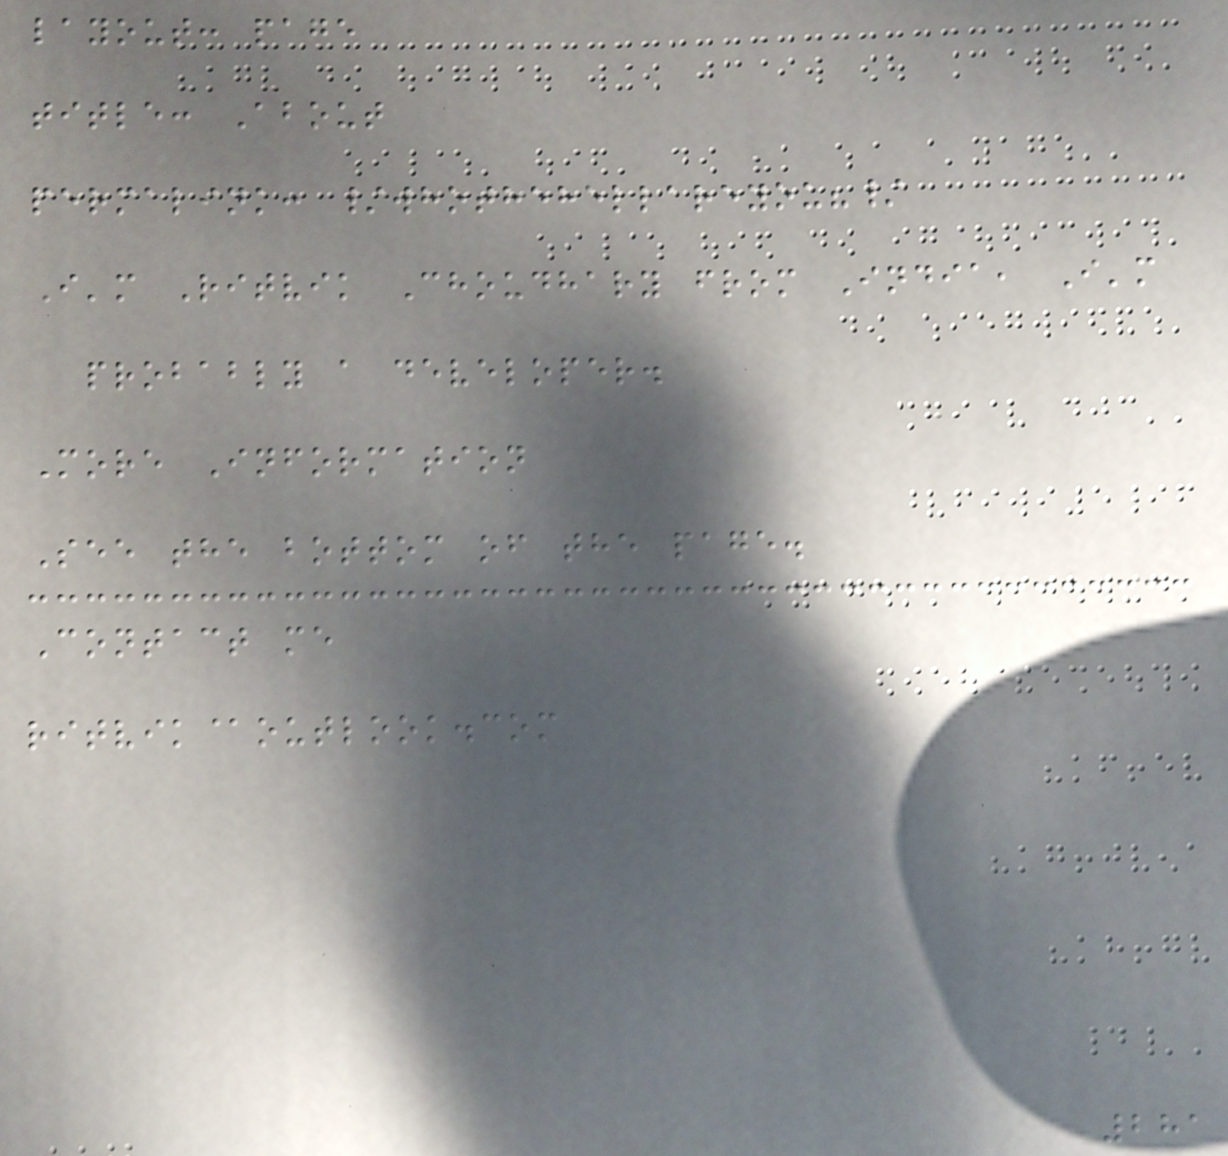layout: page
title: About
permalink: /whothehellareyou?/
I'm Ritvik Choudhary from India, I'm
probably a developer.
More Information
See the bottom of the page.
Contact me
ritvik@outlook.com
281
